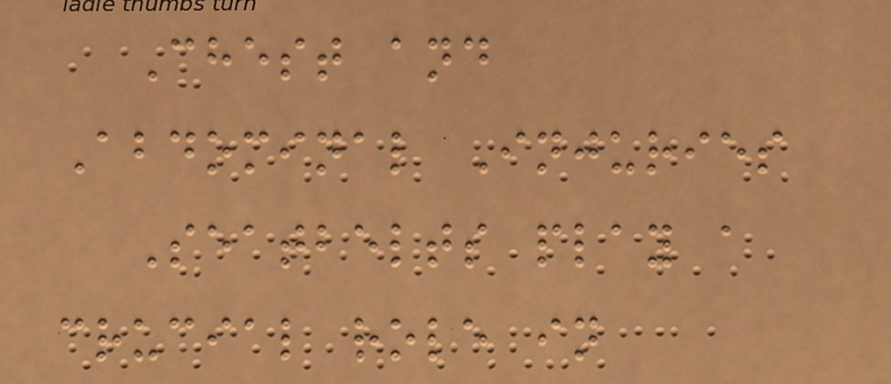Chest and
Abdominal Injuries
Seatbelts play a
crucial role in
